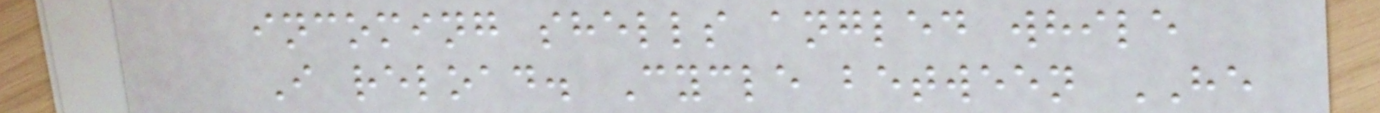incoming shells angled while
I reload. Cycle between HE
